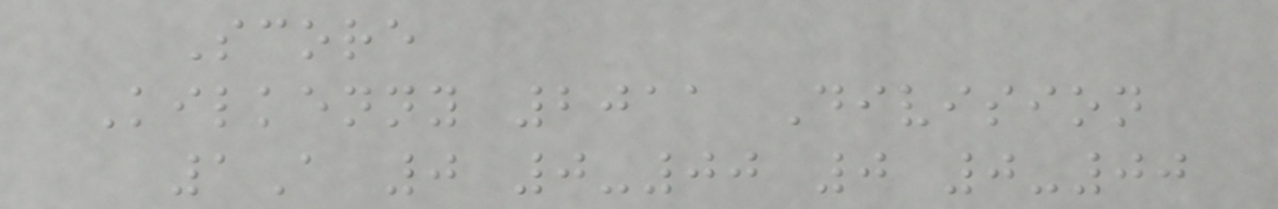Score
Kilkenny 2011 Division
1A 0 0-00 0 0-00
